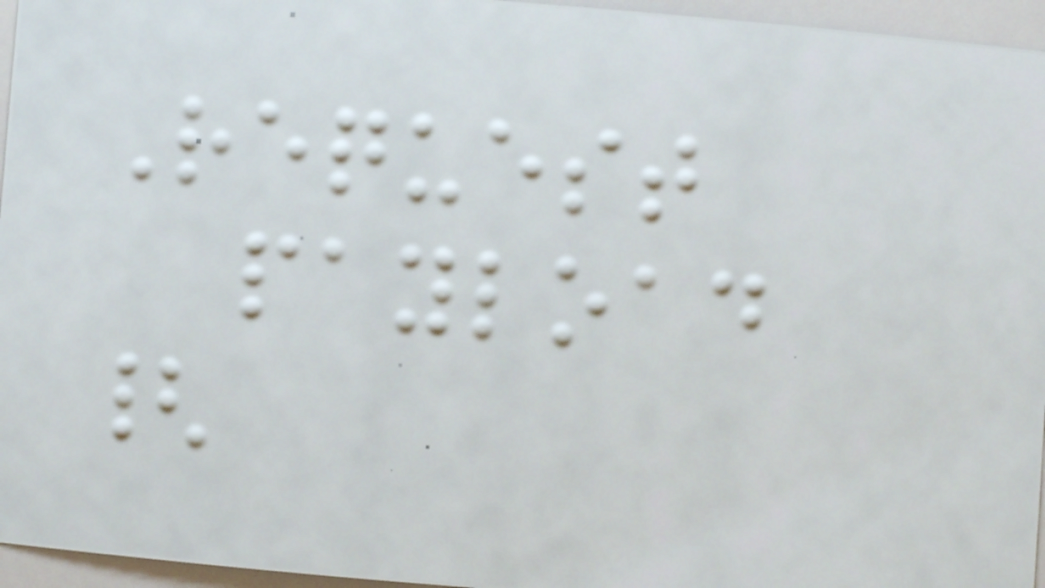Request
payload
{
